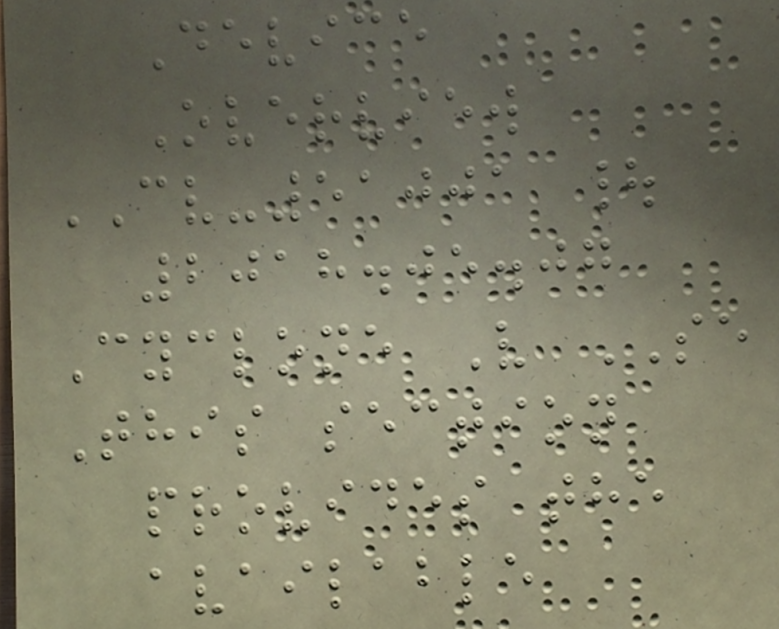Device
Overview
CV-51001 |
2018.05.07
Cyclone V SE
This section
provides the
available
